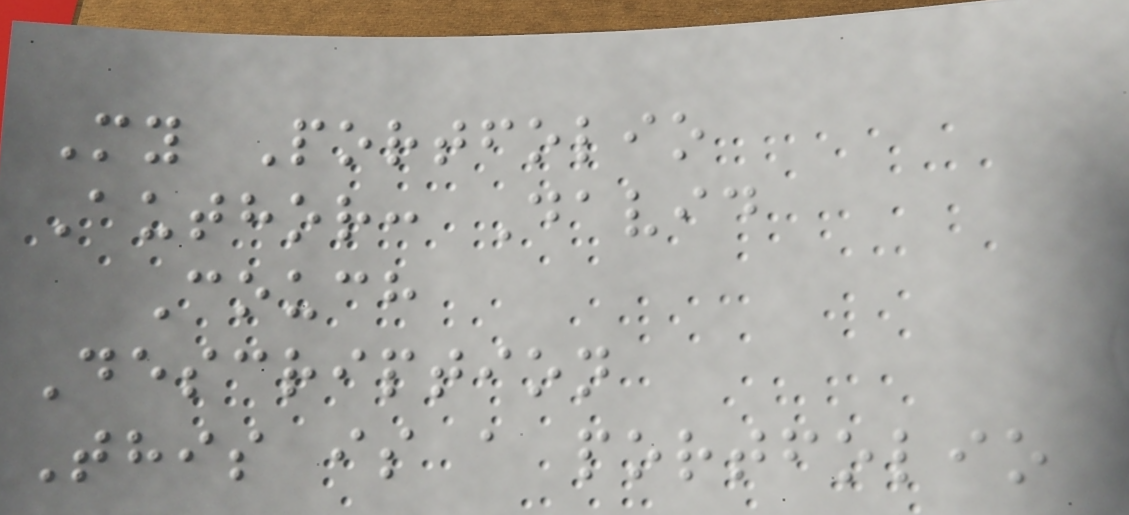My Portfolio
Author: David
Couch
Description
This is a portfolio
